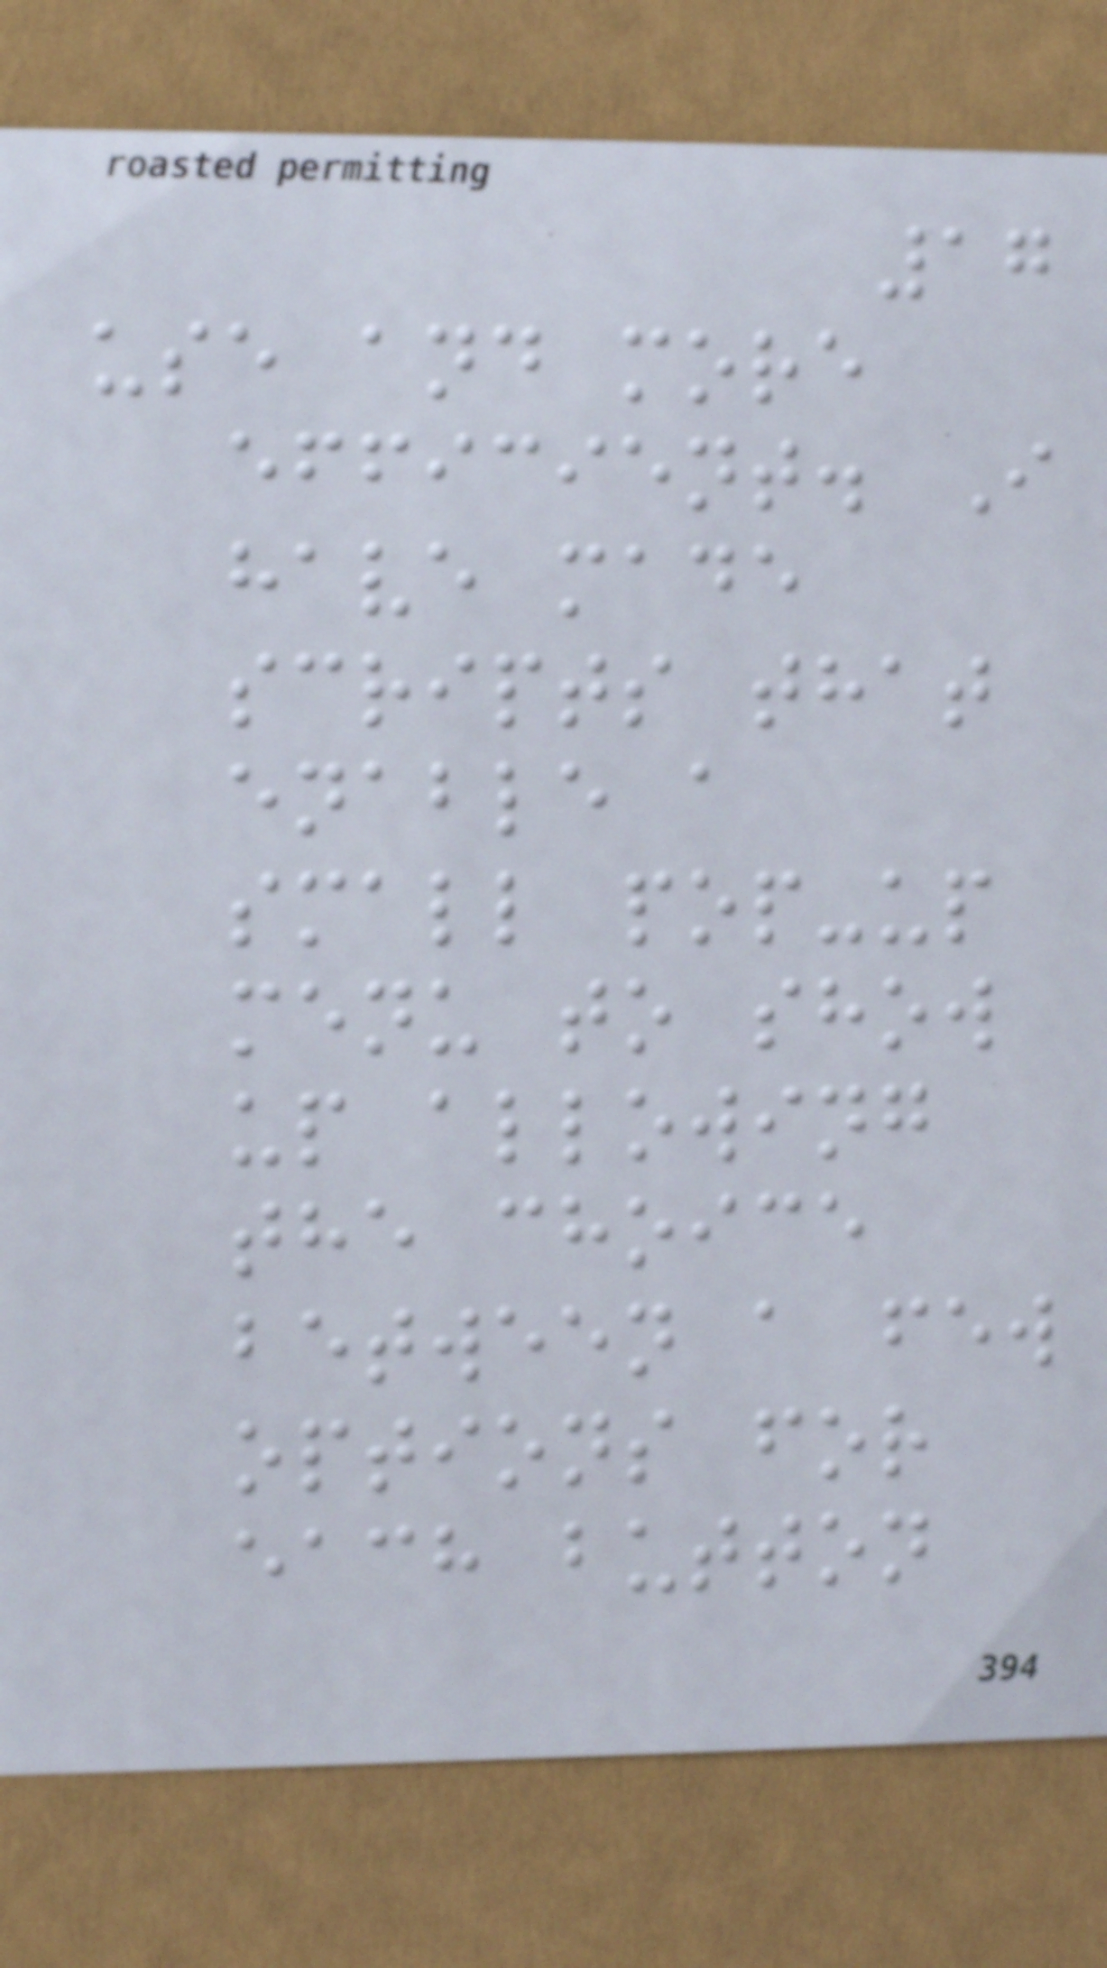17
use and more
efficient. I
have made
scripts that
enable a
small pop-up
menu to show
up allowing
the choice
between a few
options for
each button
